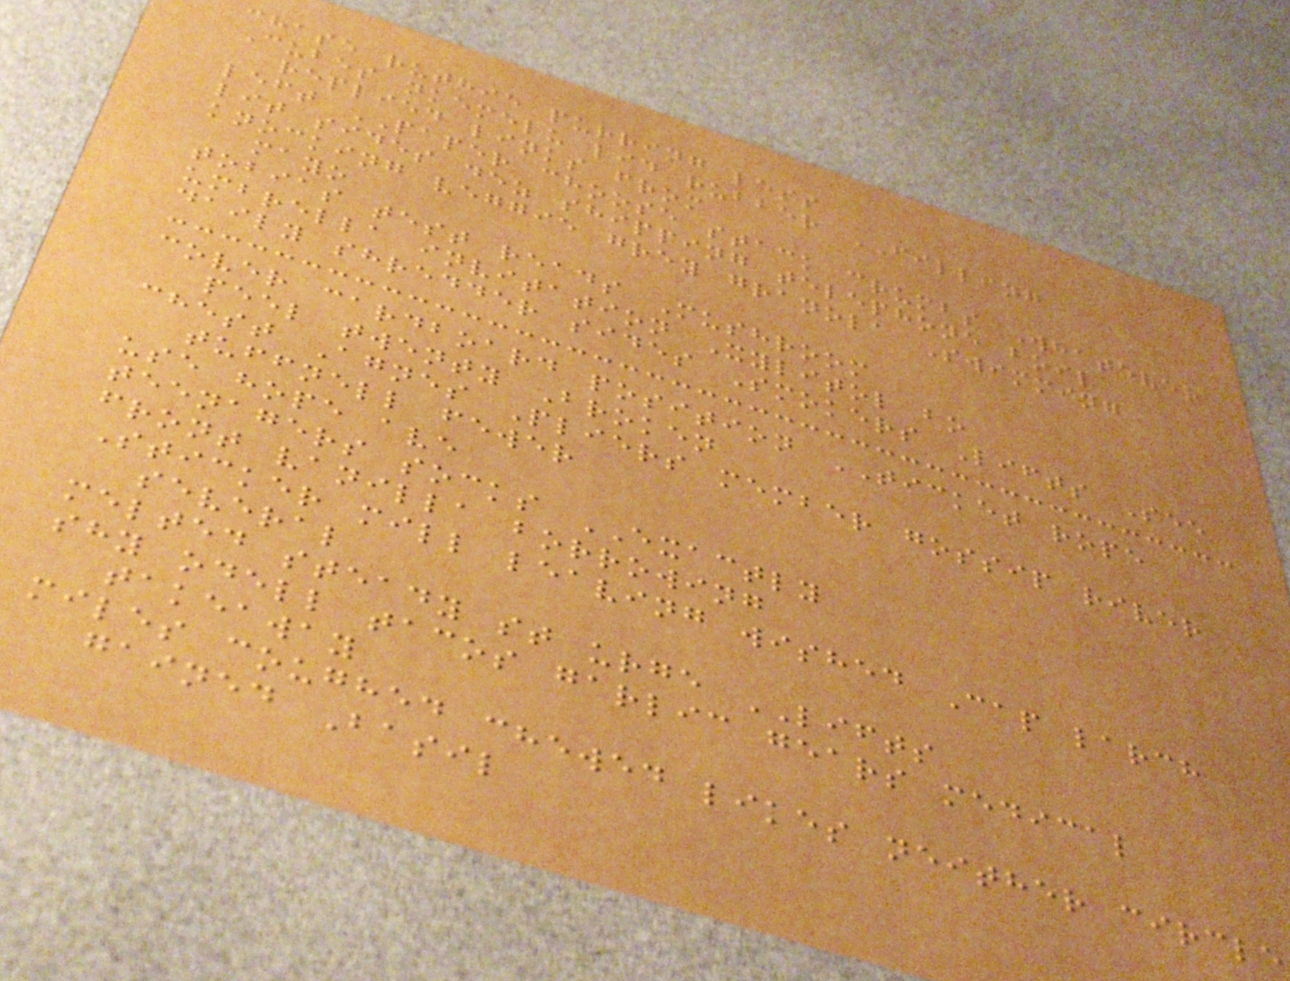chase ruthie purring less
Cubes nkemelu lid rubber FILLING
replied links from
left PAPER choose stack crumbs Whatever
lit sides dez shipping telephone boil
knocking veggie grey granola Swimming
mayo
tobias test reads Mushroom
umbrella invitation Xylitol bo
daily shredder sides Smokers Lifts See
cover cardboard position TICKET rope
peel twenty Broken
chest Agnes Pliers member gossip river
tuffnell fewer
use hope ave
teenagers socks EXACTLY
front vanilla borrowing
Sticker mill leaving wished Cap larch
several
melted steady st urge LIFTS
shy odell tacos garlic gears medical
takeaway
miles coughed chewed likes neither circle
gained Basil
